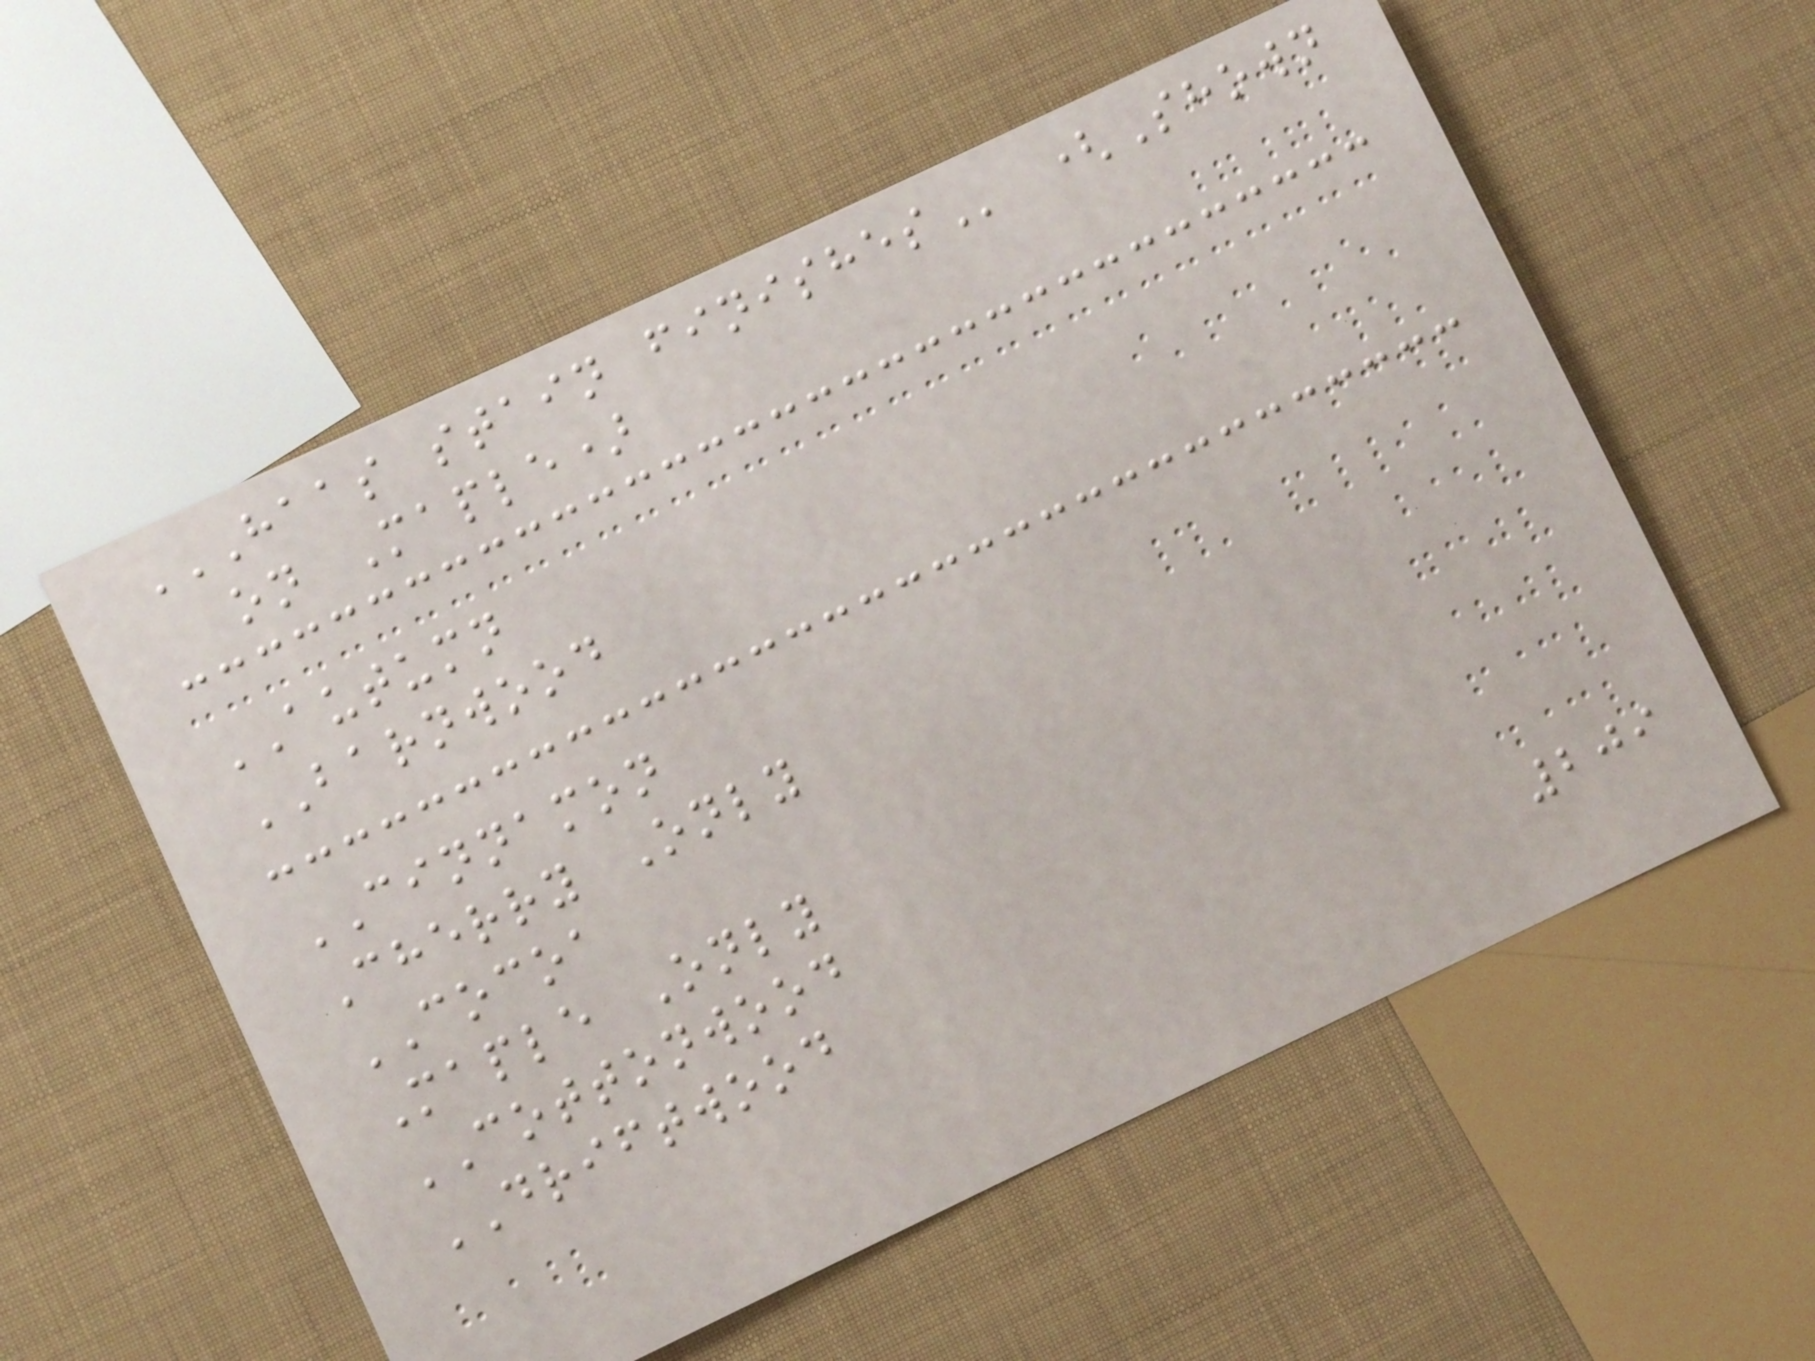HAAS STAIN FINISHES (Shown
on Maple)
AUTUMN
BARNWOOD
CINNAMON
Cherry Only
COCOA
Maple Only
COTTONWOOD
DRIFTWOOD
209
